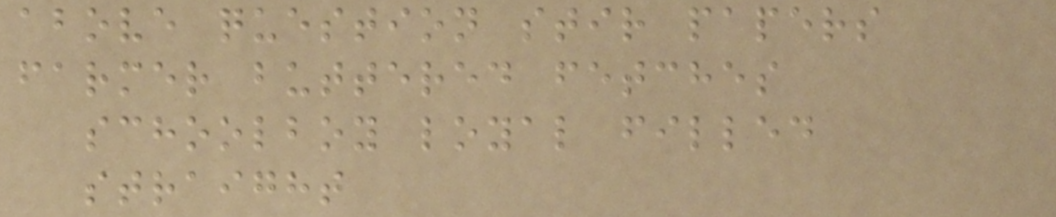above question stir papers
farmer buttered fetches
schoolboy loyal filled
straight
